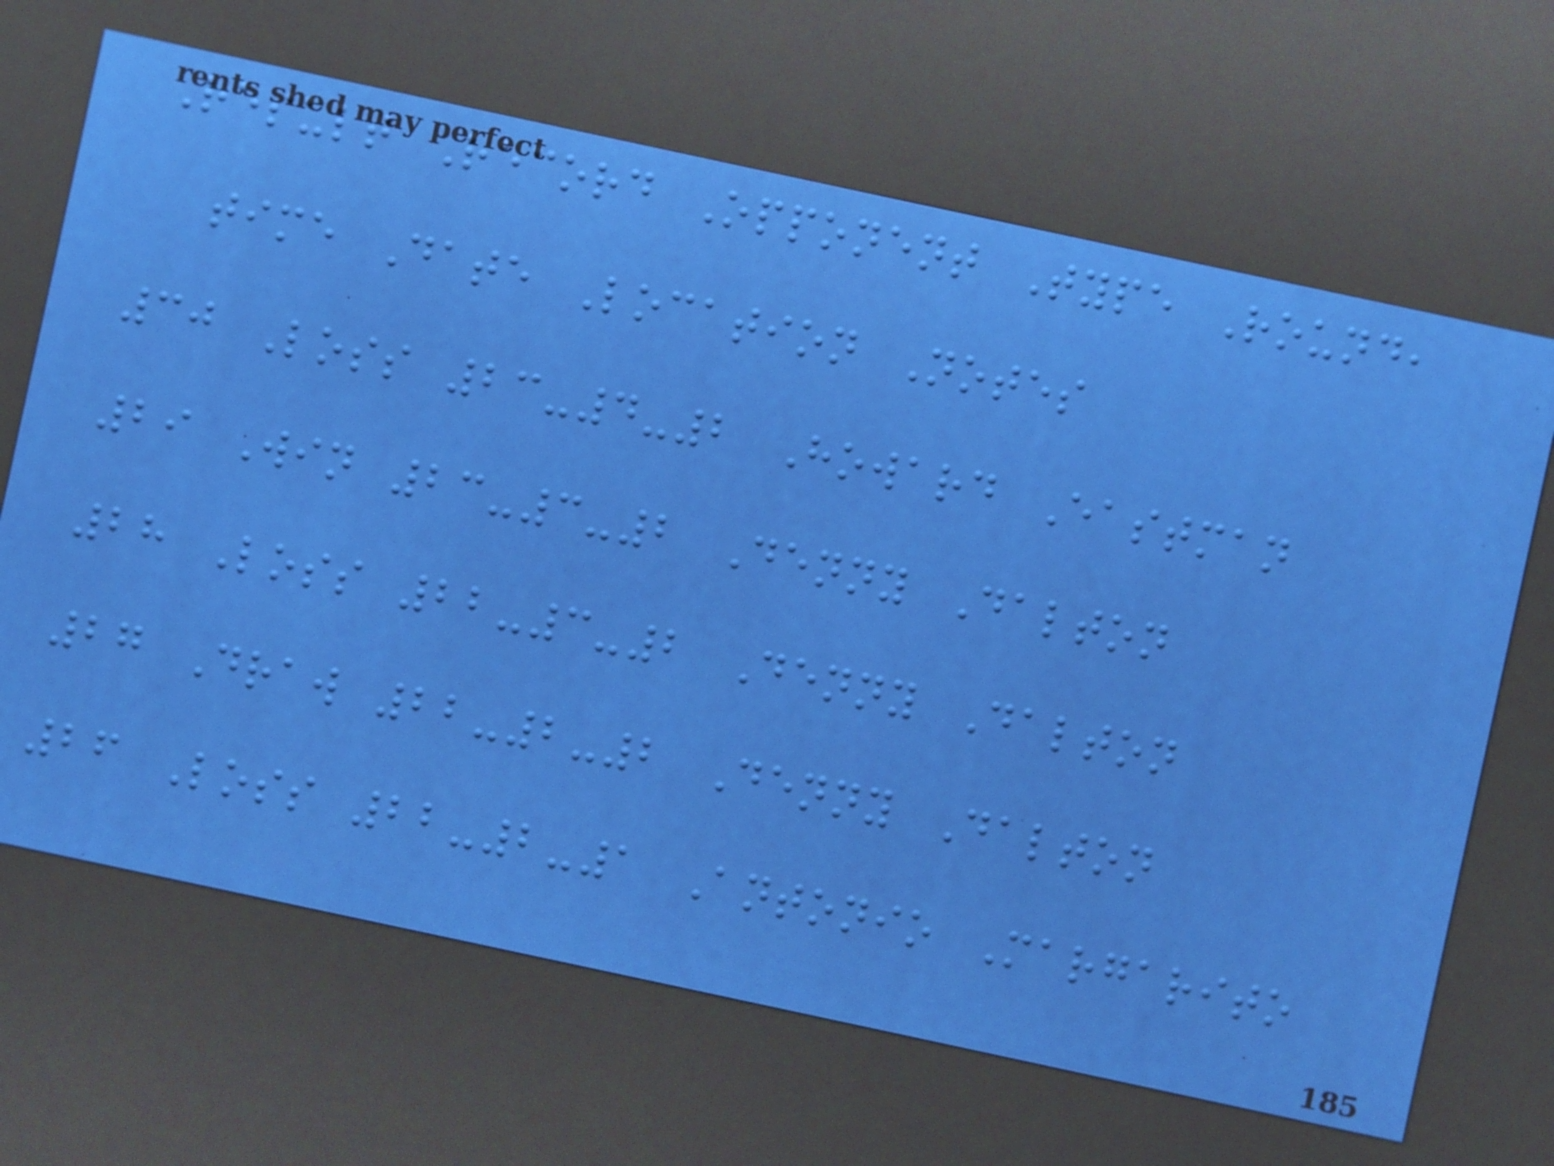Result Record Opponent Type Round,
time Date Location Notes
30 Loss 23-4-2 Howard Eastman
29 Win 23-3-2 Denny Dalton
28 Loss 22-3-2 Denny Dalton
27 Draw 22-2-2 Denny Dalton
26 Loss 22-2-1 Antonio Margarito
